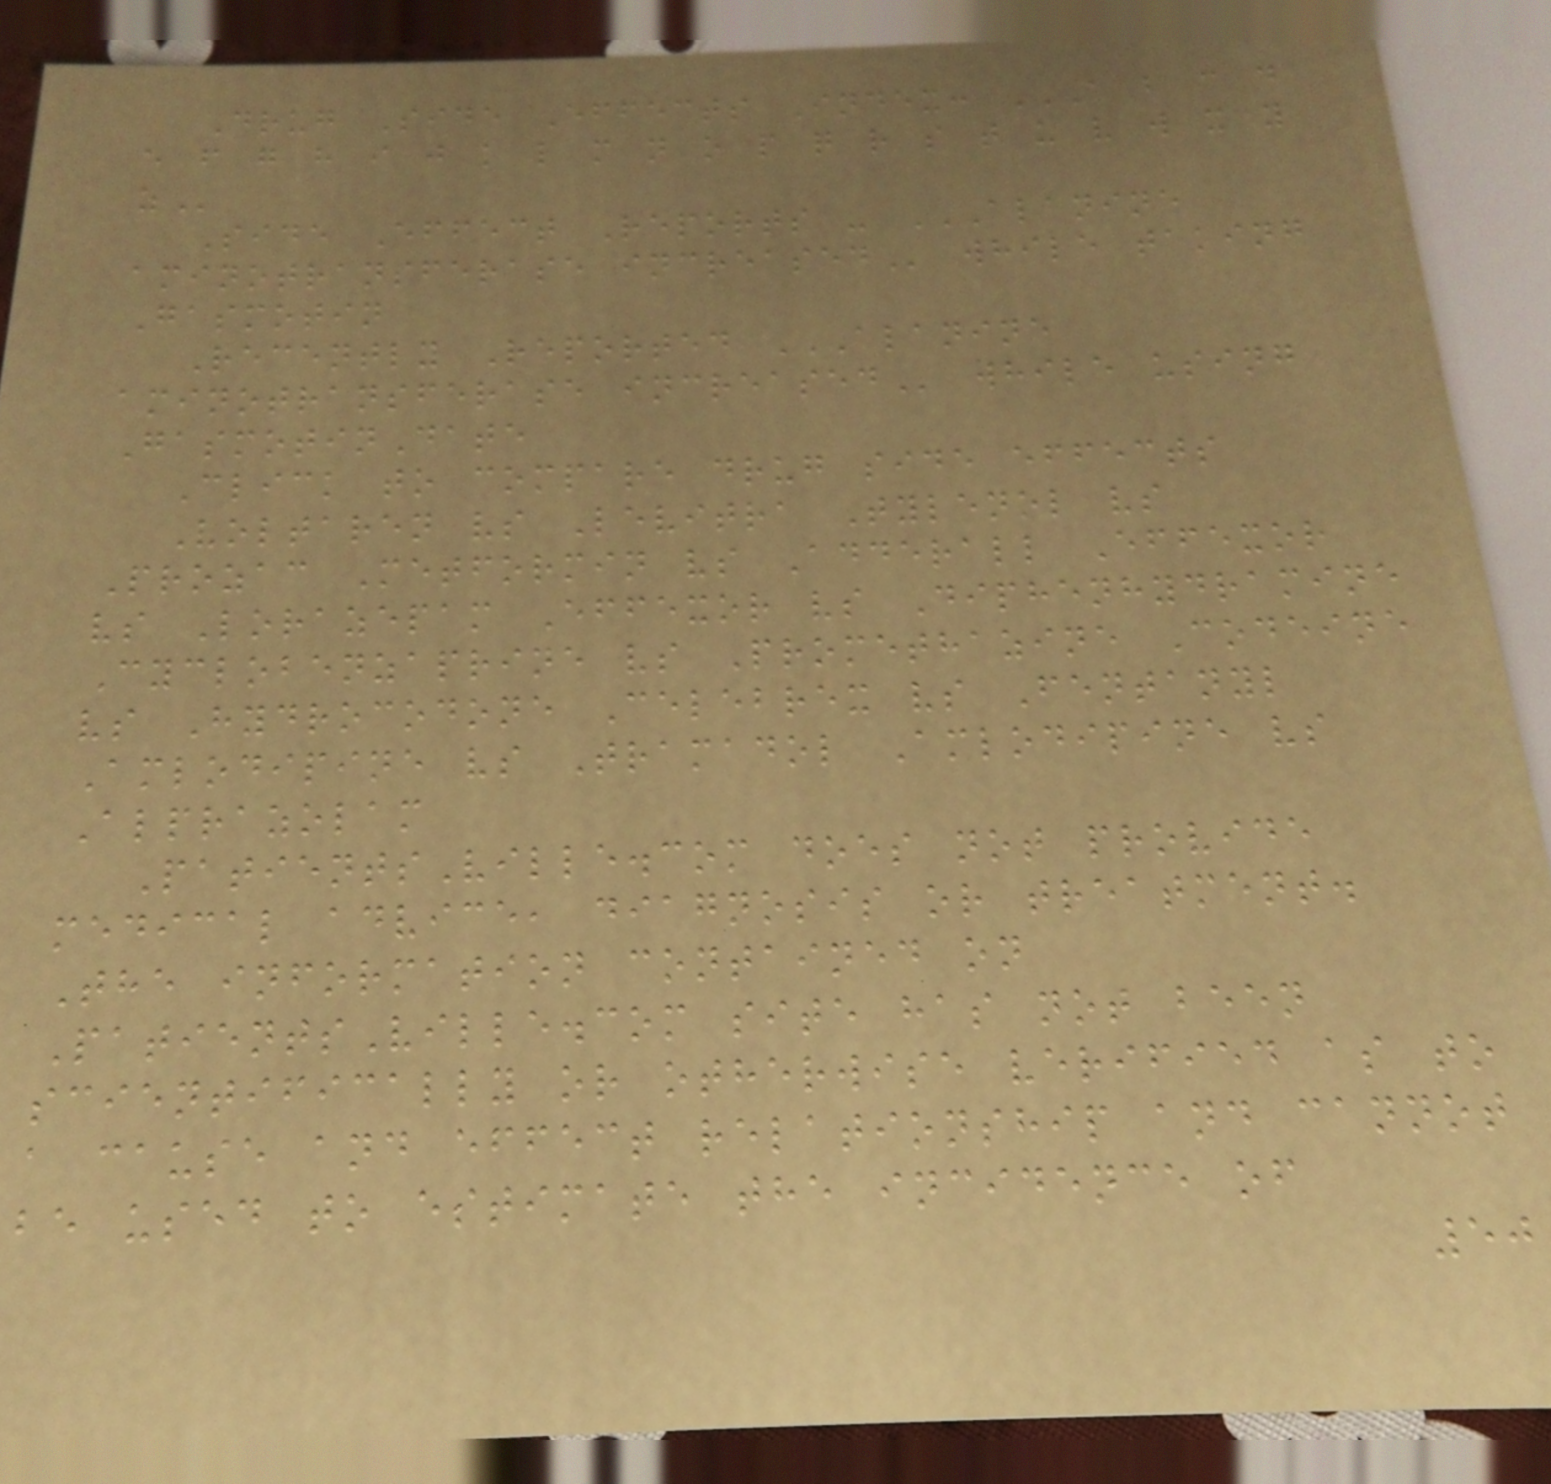Drug Side Effects Index: A B C D
E F G H I J K L M N O P Q R S T U V W X Y
Z
Side Effect Reports - ALANINE
AMINOTRANSFERASE INCREASED while taking
Gasmotin
Recently Reported ALANINE
AMINOTRANSFERASE INCREASED while using
GasmotinDate
Click to compare drug side effects
Voltaren vs Levitra Tylenol vs
Prozac Metformin vs Adderall Effexor
vs Lorazepam Effexor vs Diphenhydramine
Cyclobenzaprine vs Promethazine Codeine
vs Hydrocodone Celebrex vs Fentanyl
Amlodipine vs Tramadol Amlodipine vs
Alprazolam
PatientsVille.com does not provide
medical advice, diagnosis or treatment.
The information contained on
PatientsVille.com site has not been
scientifically or otherwise verified as to
a cause and effect relationship and cannot
be used to estimate the incidence of
50
